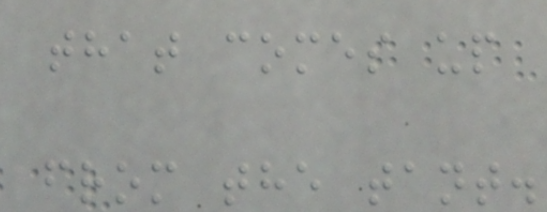that comes up
from the tant.
